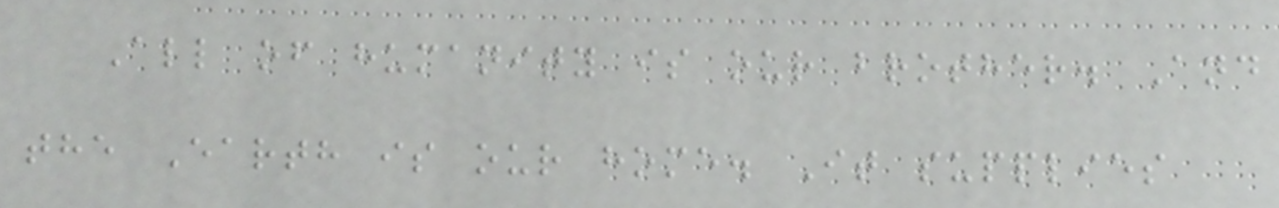All of humanity is our brother. And
the Earth is our home. It supplies
